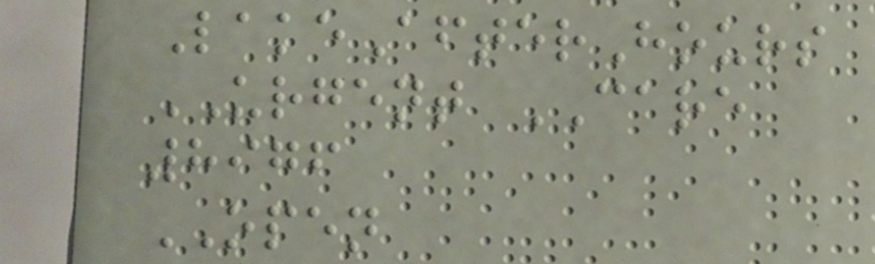LakeAfterHours
URGENT CARE
8976
OPEN
